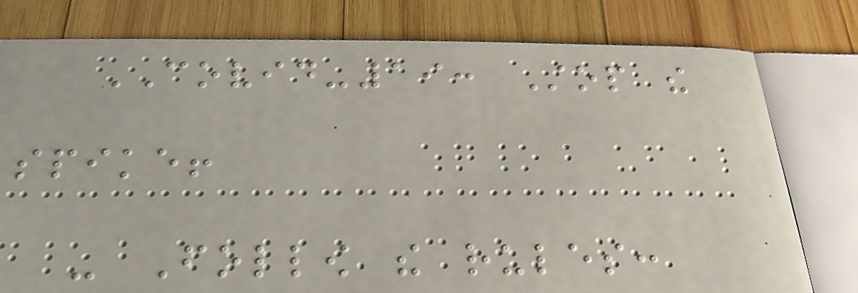COVID-19: Stop the
spike!
- Follow the rules:
